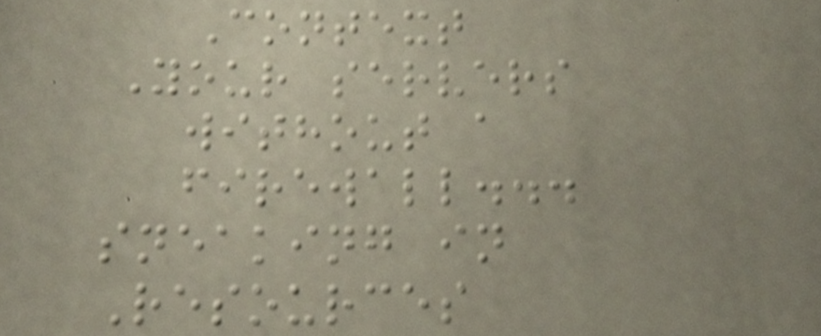Context
Your servers
without a
firewall...
sneaking in
Resources
